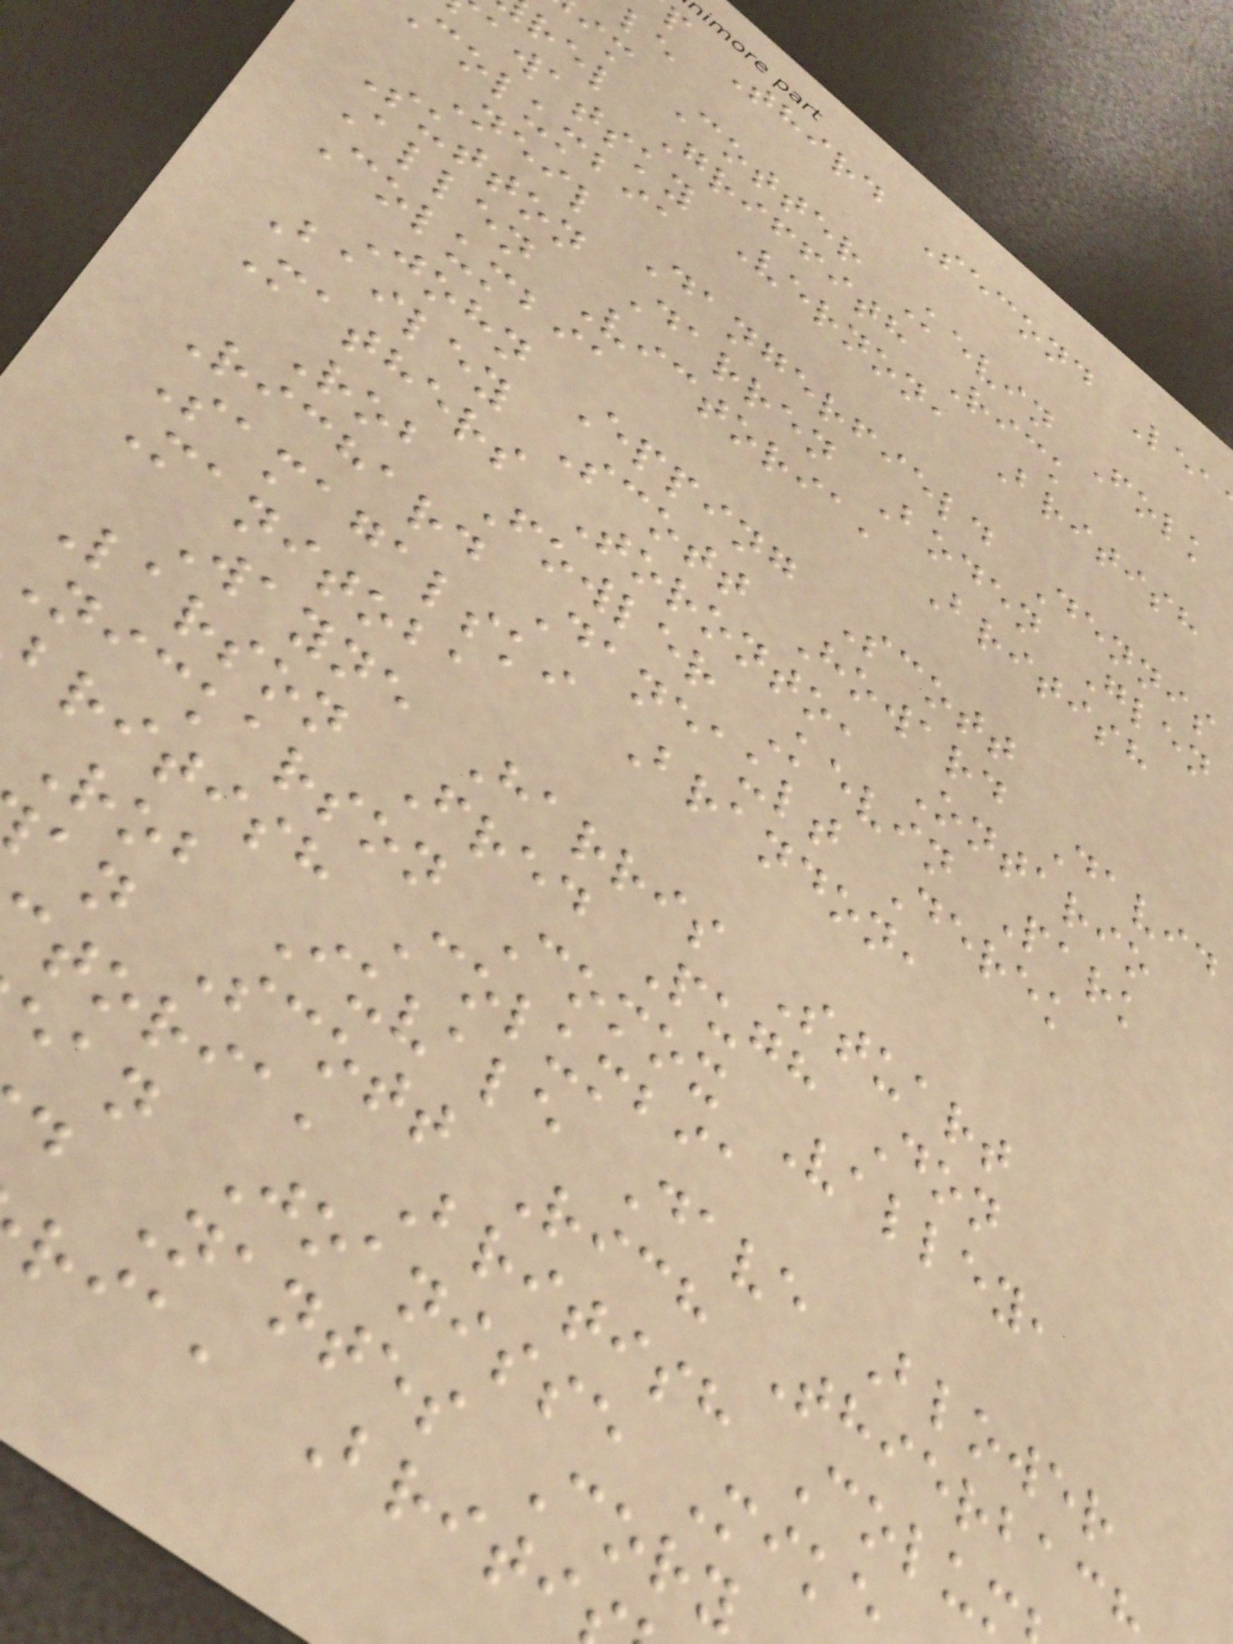p Third Second Lea
im Cotter Kevin Folk
rel Griffith Rick
awatsky Vernon, British
columbia
Neil Dangerfield Dennis
Sutton Darren Boden Glen
Allen Victoria, British
Columbia
John Epping Scott
Bailey Scott Howard David
Mathers Toronto, Ontario
Rob Fowler Kevin Park
Richard Daneault Derek
Samagalski Brandon,
Manitoba
Wayne Harris Stuart
Larson Fred Pugh Don
Nickarson Comox Valley,
british Columbia
Rob Iuvale Dave Blower
an Scott Rich Thierbac
toria, British Colu
an Joanisse Mike
d Nantes Cory
ria, Briti
